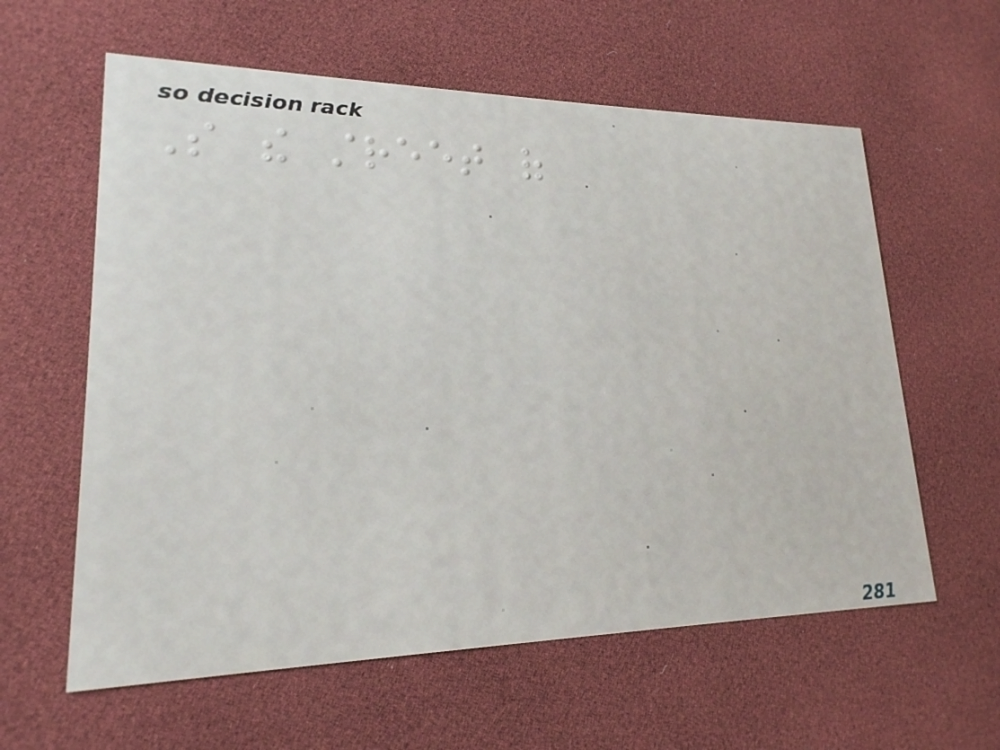So the street of
